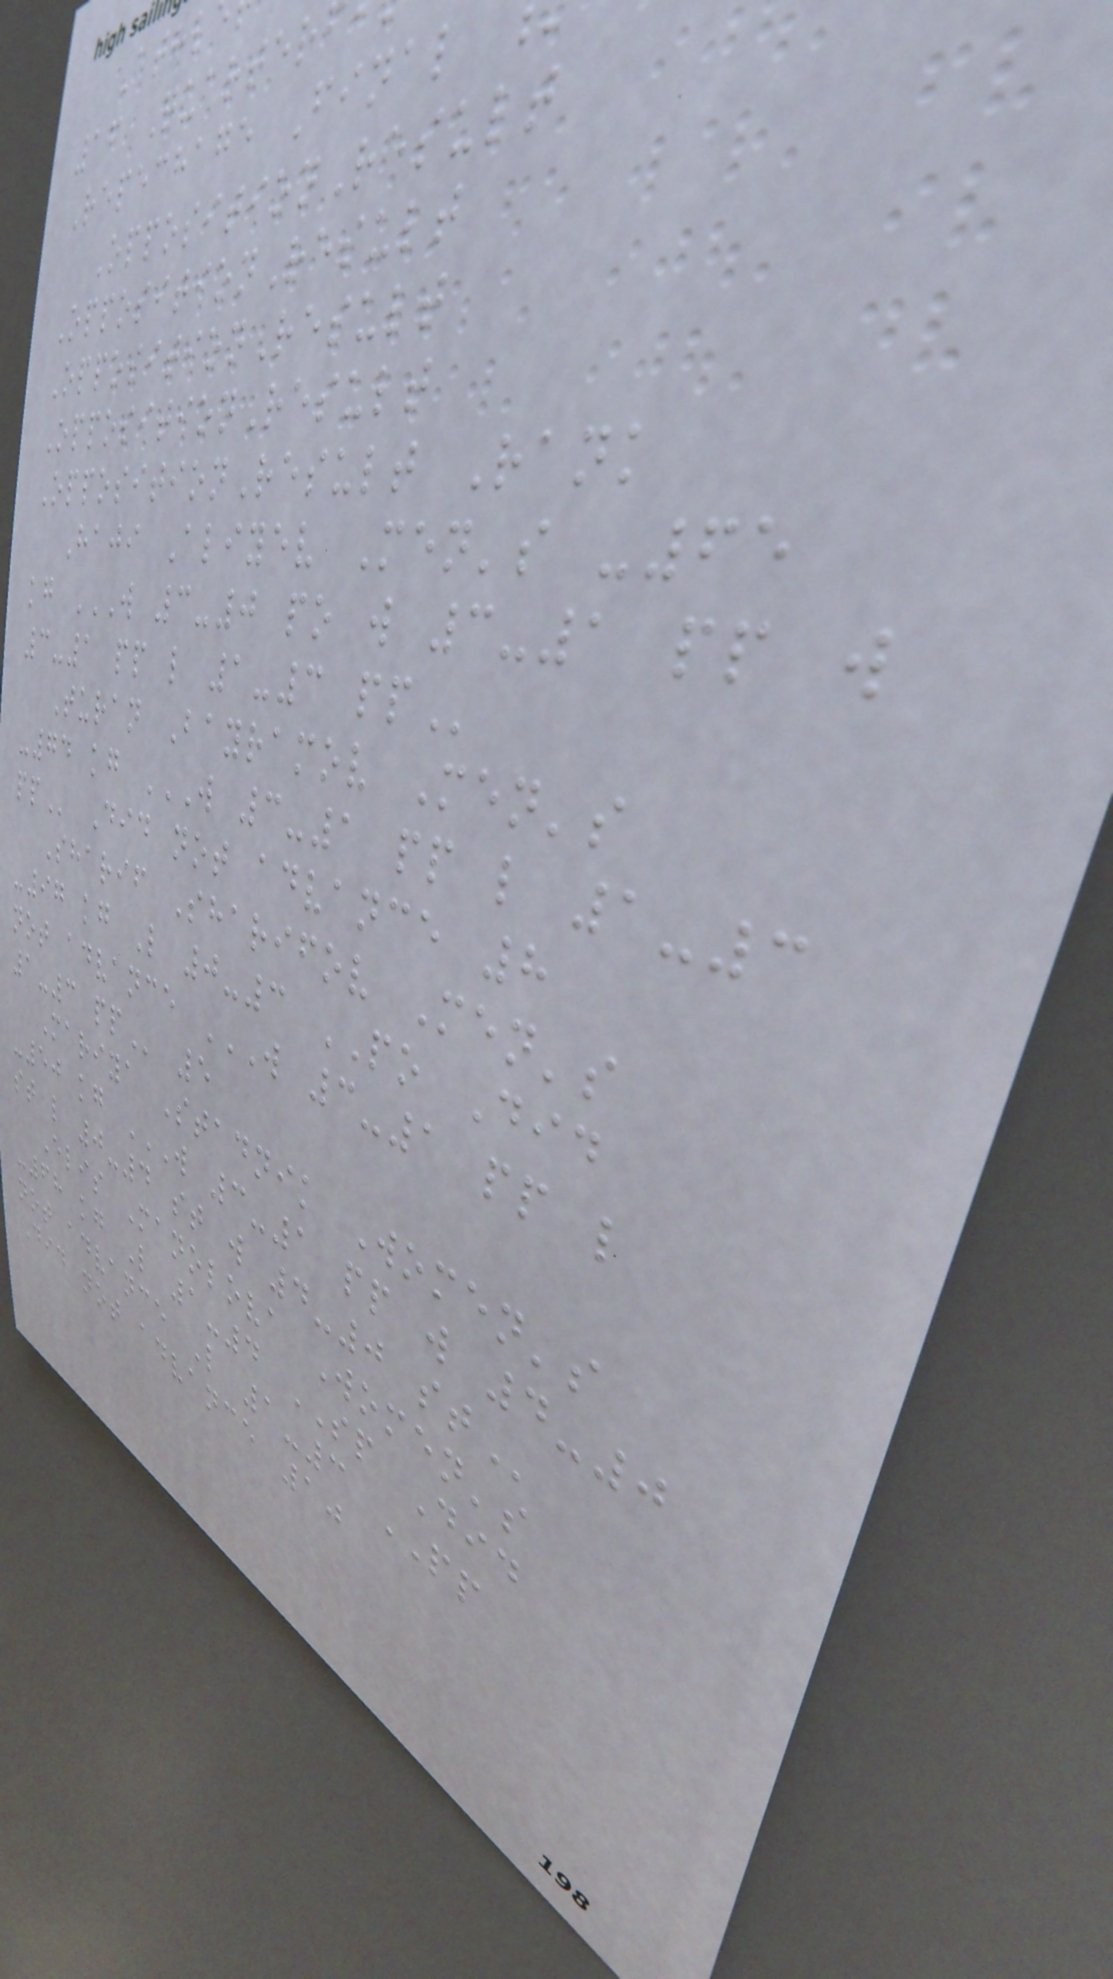16 Quarter
Repechage Final
OppositionResult
OppositionResult
OppositionResult
OppositionResult
OppositionResult Rank
Haji Aliyev Men's -65
kg W 3-0 PO W 3-1 PP W
3-1 pp l 1-3
Turan Bayramov Men's
-74 kg W 3-1 PP L 1-3
Did not advance 8
Sharif Sharifov Men's
-97 kg L 0-3 PO Did
not advance W 3-1 PP L
1-3
Mariya Stadnik Women's
-50 kg W 3-1 PP W 4-0
st l 0-4 st w 4-0
Elis Manolova Women's
-68 kg L 1-4 SP Did
not advance L 1-3 PP
Did not advance 10
